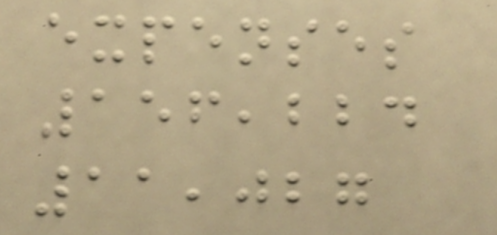expenses
156,224
11,027
